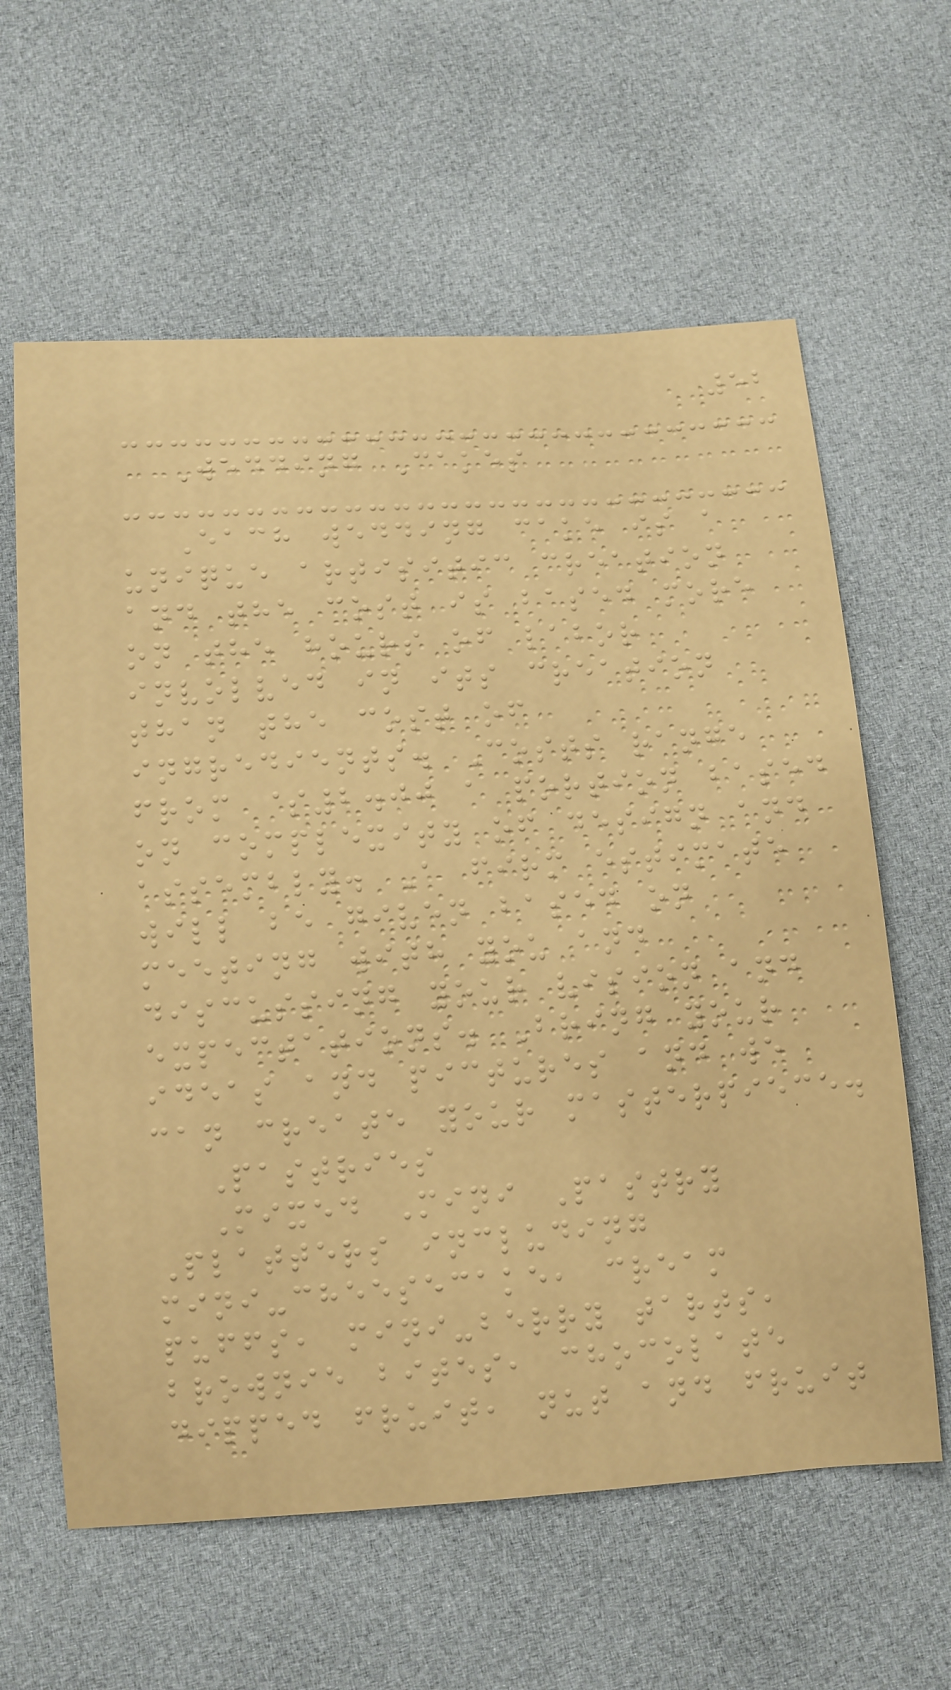52
Wedding Cakes
Each wedding cake is a
unique artisitic creation
and the cost is based more
on the hours of labor
involved in its creation
than the cost of
ingredients. Costs range
from $2.00 a portion based
on complexity of design and
assembly. A firm estimate
will be given based on
meeting with you and
discussing your vision and
expectations. Bring your
ideas and pictures and we
can create your masterpiece.
Pastries
Mixed Mini Pastry
Platters including
mini-cheesecake, cream
puffs, mini-berry tarts,
brownie bites, chocolate
dipped fruit, nut and fruit
